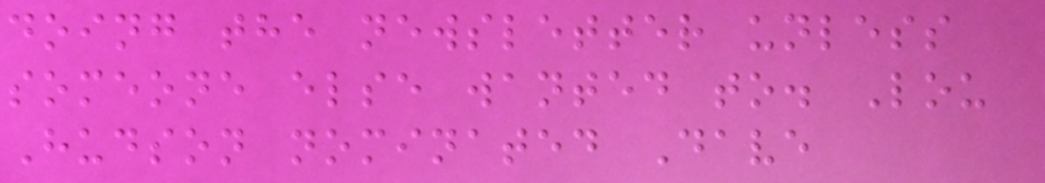doing the newsletter unless
someone else wanted to. Lou
Hudson nominated Dave
